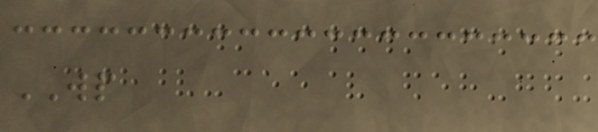WP
